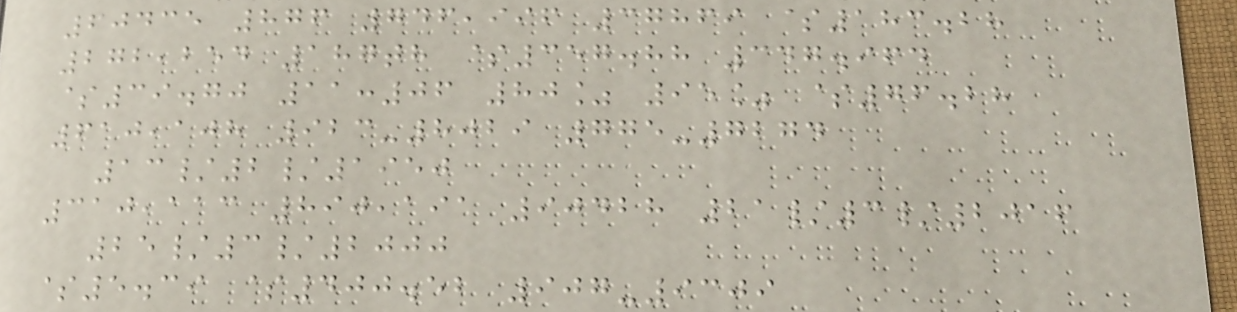60435 876 746,996 37869 $183.28
272,254 187th $357.88 347.964
$39.70 11:06 80% 95% $76.28
610,108 923-8029 775-7274
13/2/1950
310,113 890,191 90428 21/3/2016
25/3/2000
$5.39 $400.52 907-9309
